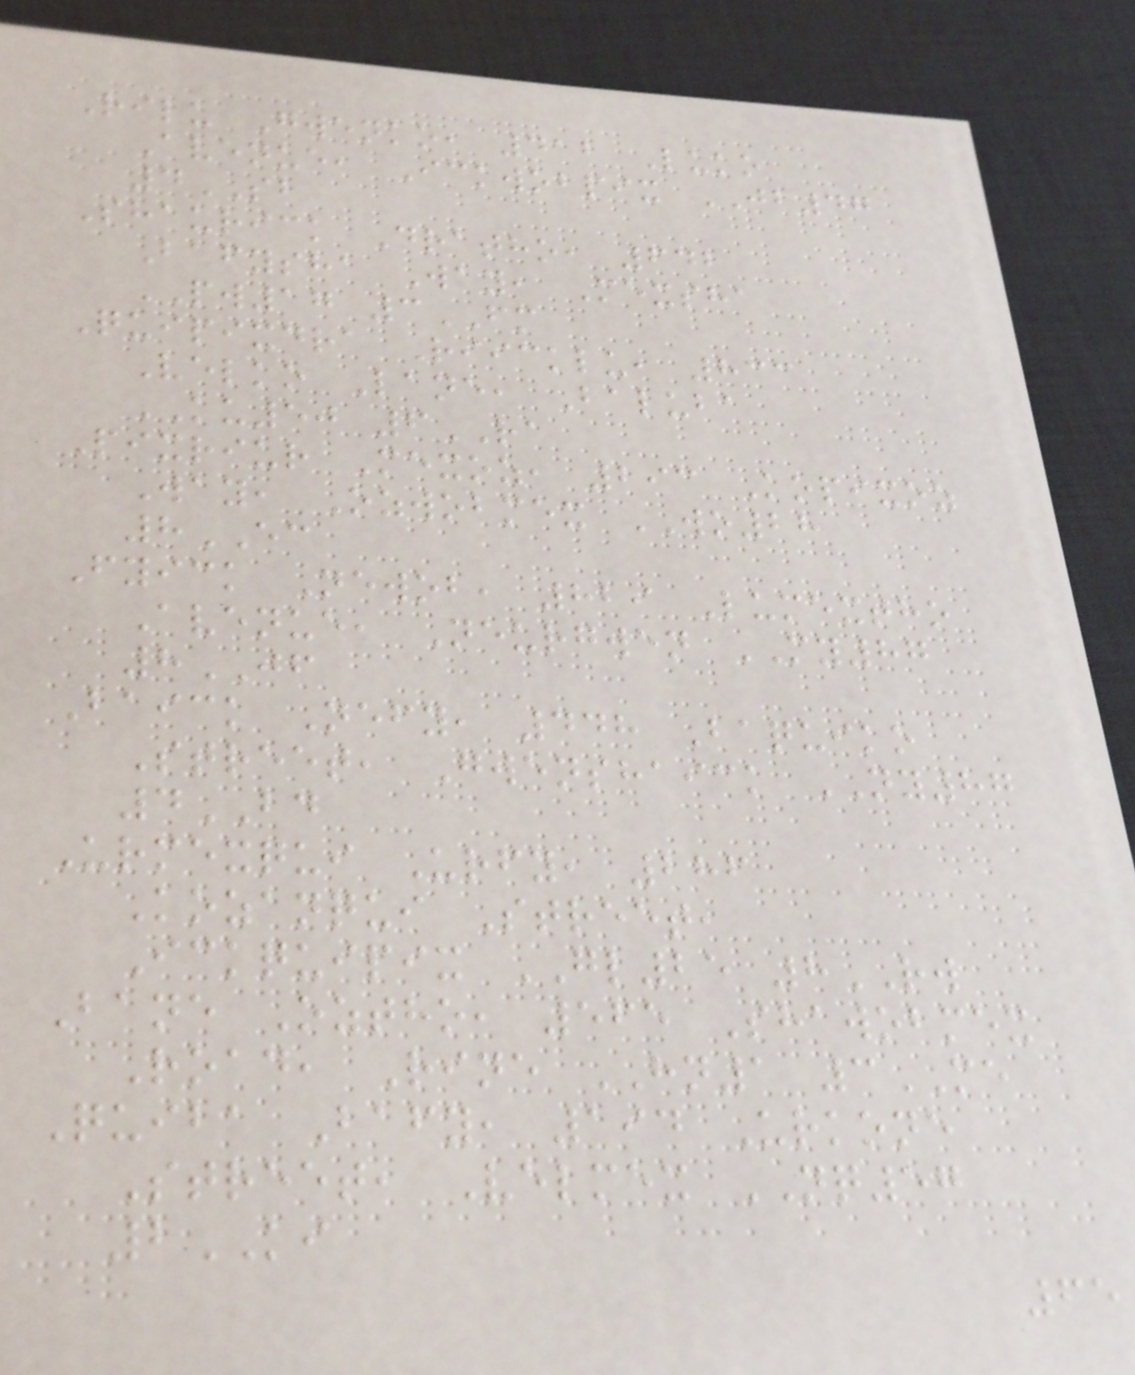Rilu Gwenko, 412 Luko
Avenue, Ickwobpix JB47
4SB
Shaurick Dratho, 642
Bafysha Way, Mexsha
PW17 3FM
Quipixdra Riicklu, 833
Velko Lane, Baluba
KU50 6RA
Pixriur Mexoz, 293 Kopixoz
Way, Ozwobmex WO28
8EC
Fyick Newob, 829 Lumextho
Avenue, Neurgwen MY87
8JF
Baick Nefy, 448 Baquiko
Street, Gwenshaick NY87
4BD
Urmexqui Urfy, 286
Kozanqui Street,
Ickquipix GL25 8RW
Bane Oztho, 565 Shawobmex
Road, Rine HN1 3ME
Quiba Bafy, 194 Urkone
Street, Velmex NQ57
2KI
65
